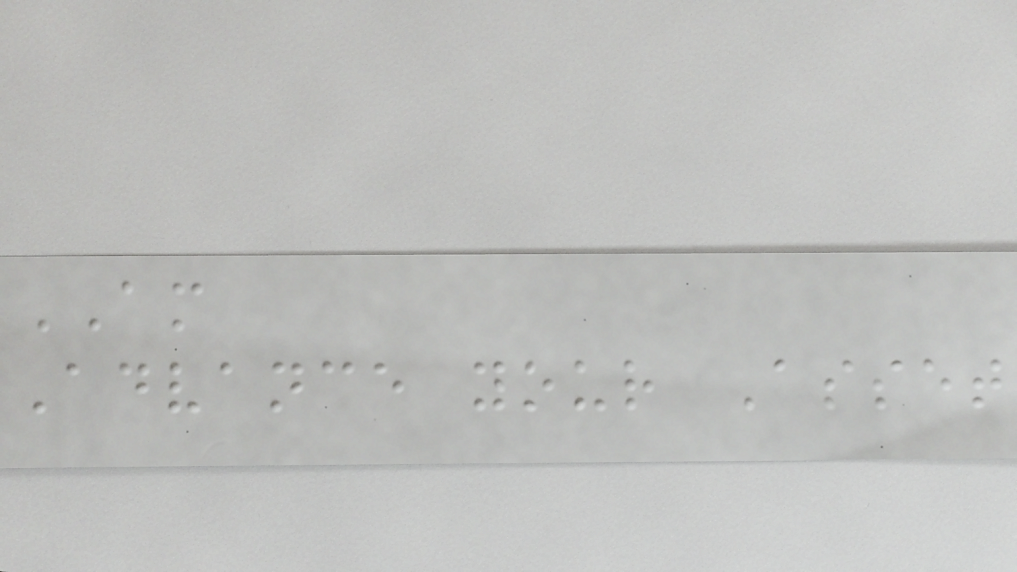AM
Advance your Asset
